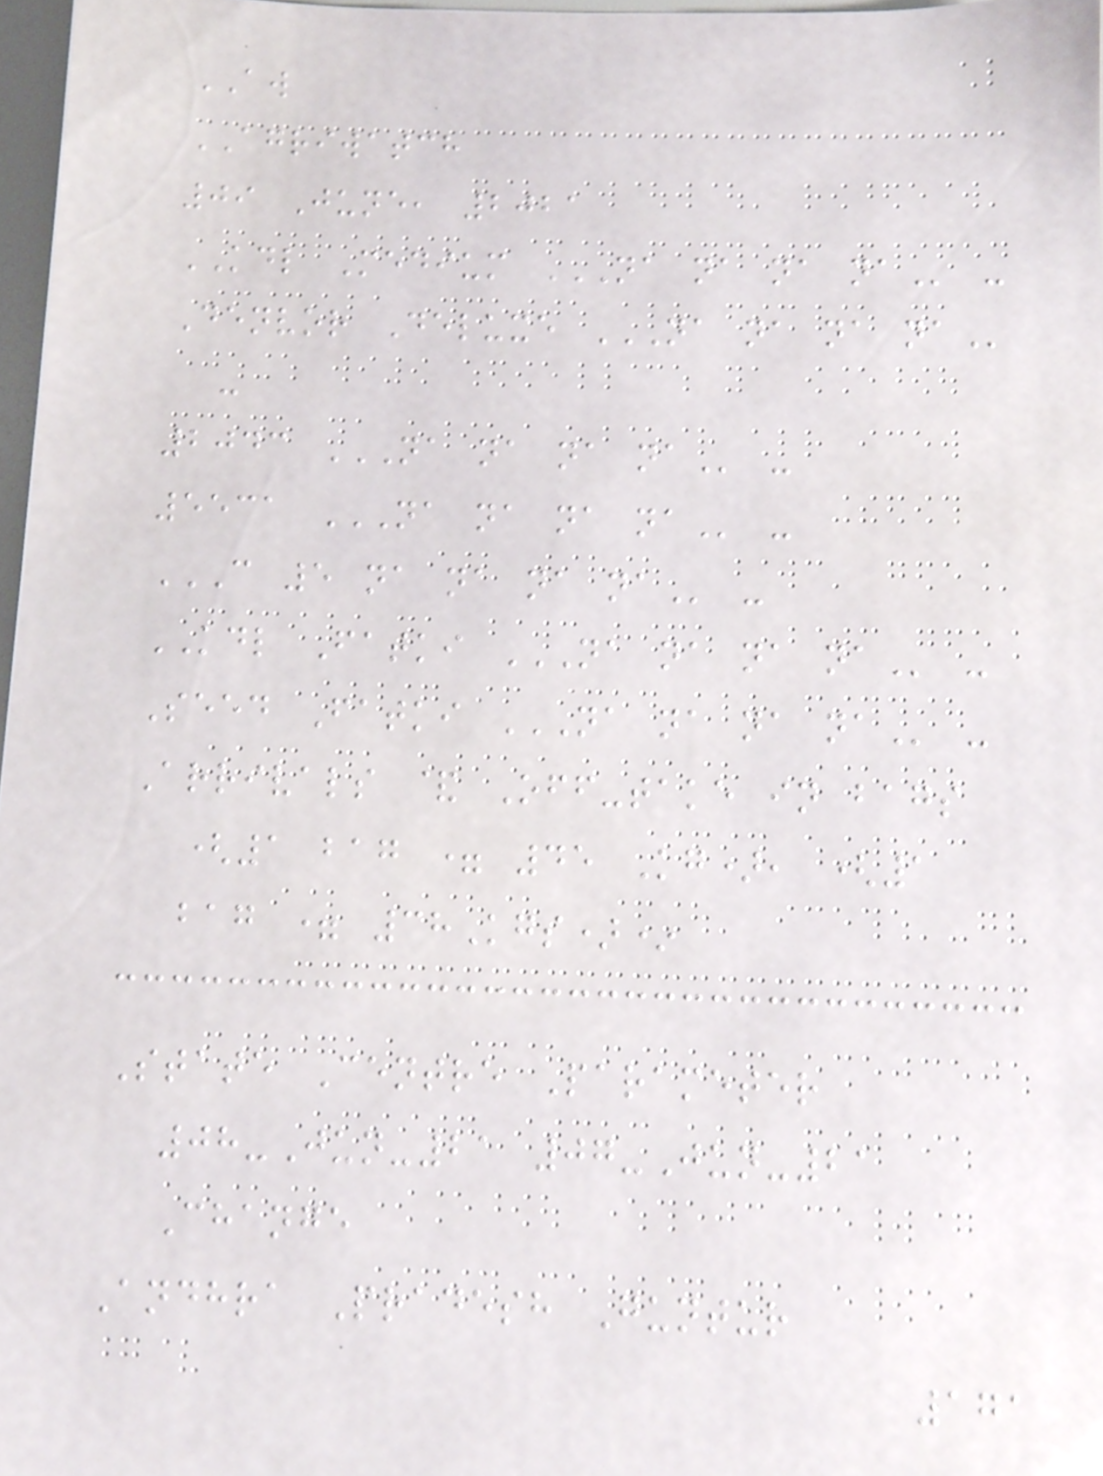AW
AGRIWATCH
09 June, 2021
KDL Medium NA NA NA NA -
Denvor Deluxe NA NA NA NA
-
2043 NA NA NA NA -
5531 NA NA NA NA -
C 5 NA NA NA NA -
KDL Fatki NA NA NA NA -
Seed Fatki NA NA NA NA -
Arrivals & Off-take in bags
(1 bag = 45 Kg), (1
bag = 38Kgs)*
State Centre Parameter
08-Jun-21 07-Jun-21
Change
Andhra Pradesh Guntur
171
